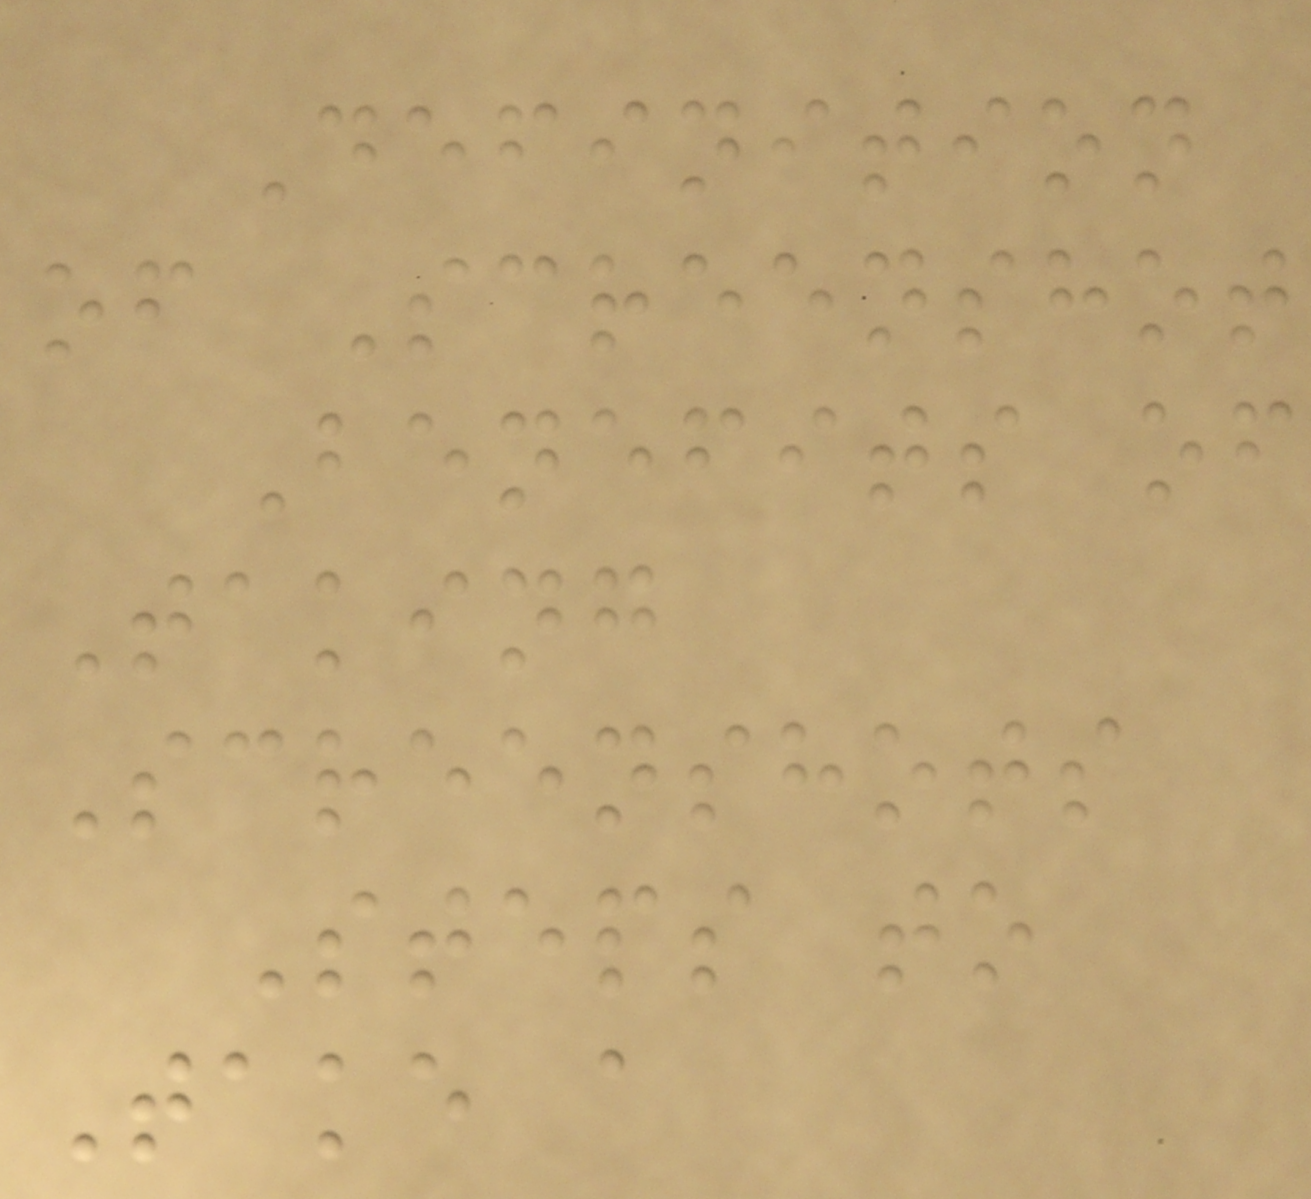Definition
of Screenshot
Benefits of
Taking
Screenshots
Steps to
Take a
